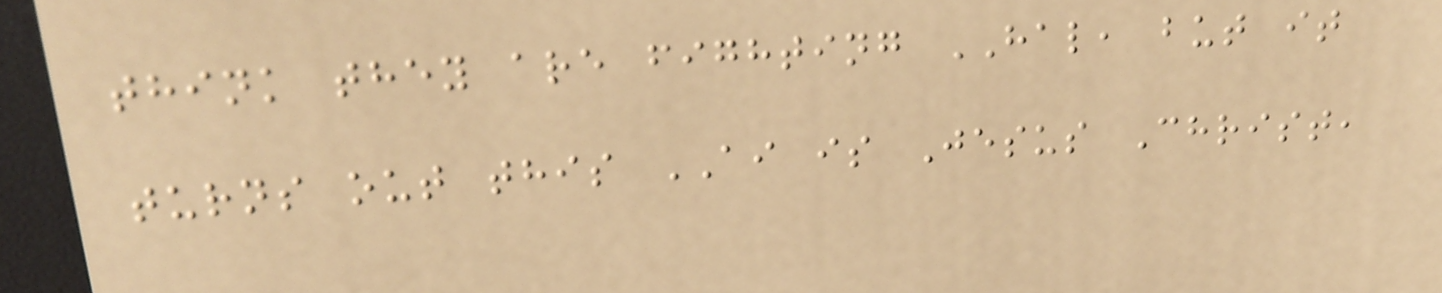think they are fighting HAL, but it
turns out this AI is Jesus Christ,
